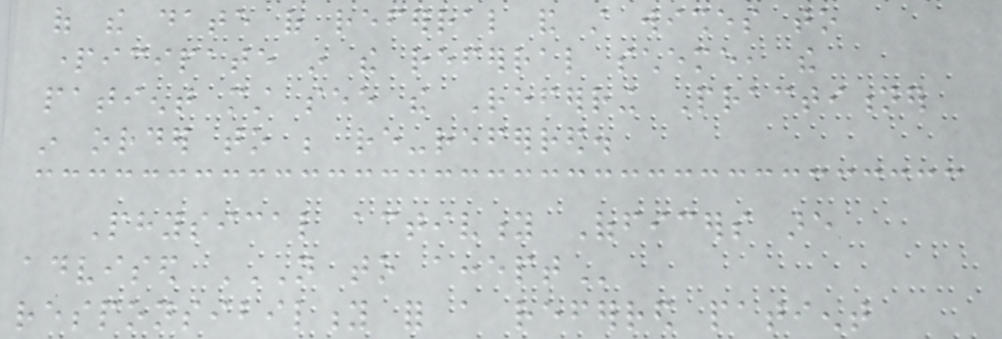of the date of referral and still wishes to
participate in the referral scheme, the
patient must see the Referring Practitioner
in order to be re-referred.
Physical activity Officers are
advised NOT TO ACCEPT
responsibility for a referred patient
